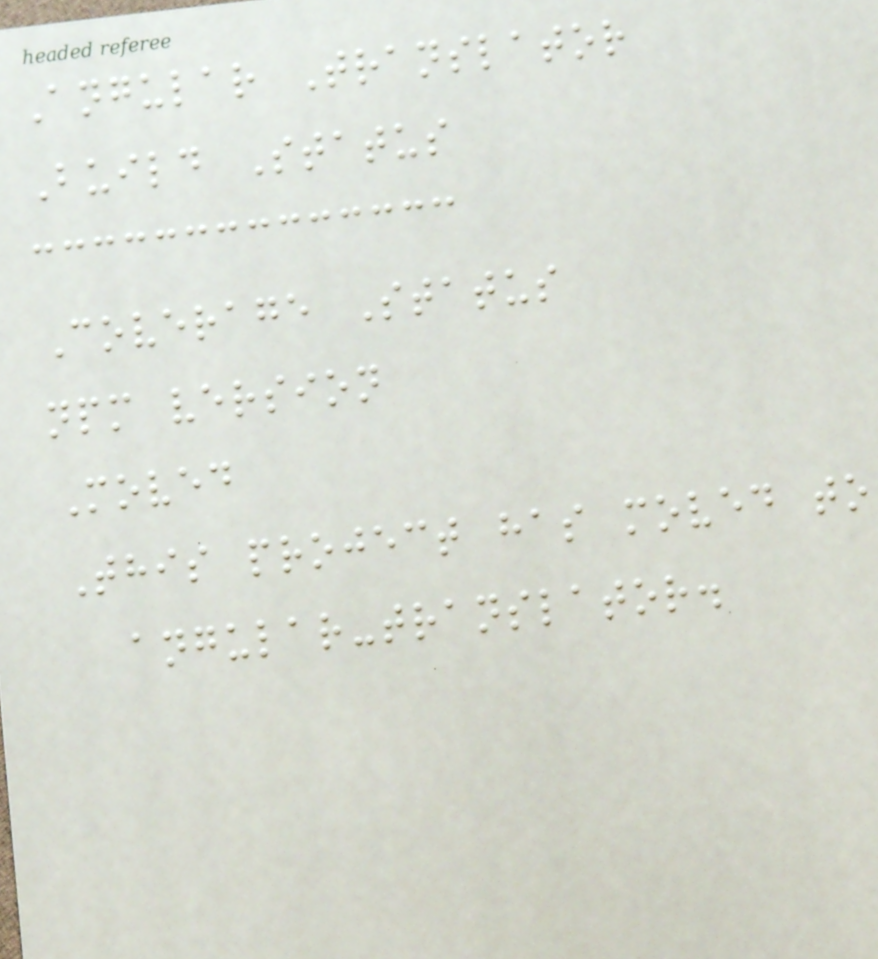Angular Translator
Build Status
Coverage Status
npm version
Moved
This project has moved to
angular-translator.
